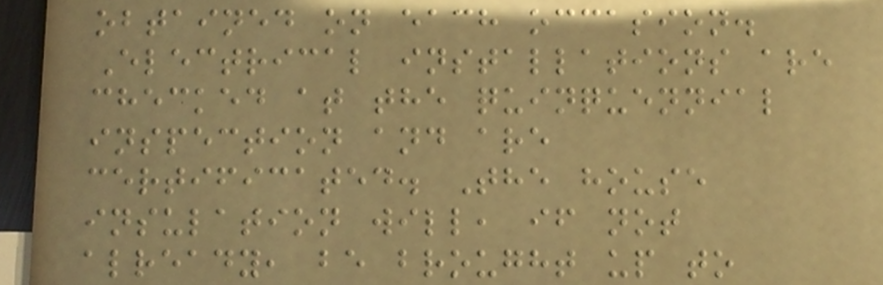obtained on each occasion.
Electrical installations are
checked at the quinquennial
inspection and are
certificated. The house
insulation will, if not
already, be brought up to
